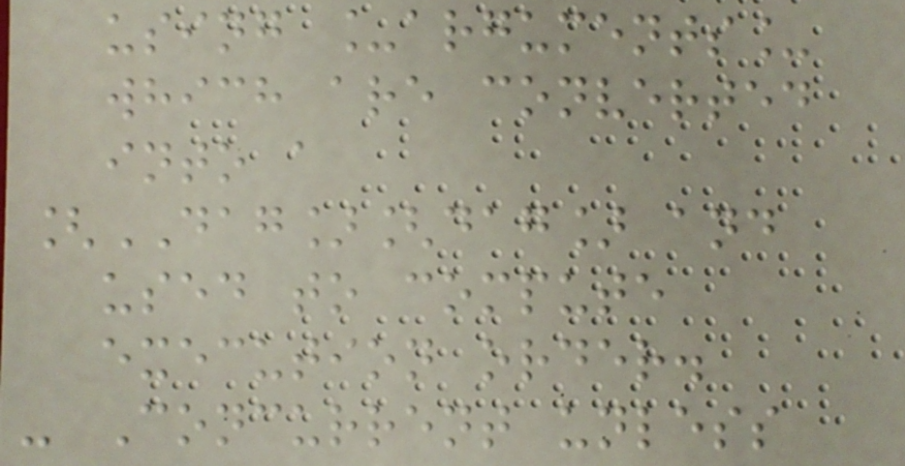using _arguments_
which are converted
into a
[DAG][dag] and
used to compute
execution order.
- Concurrent unless
